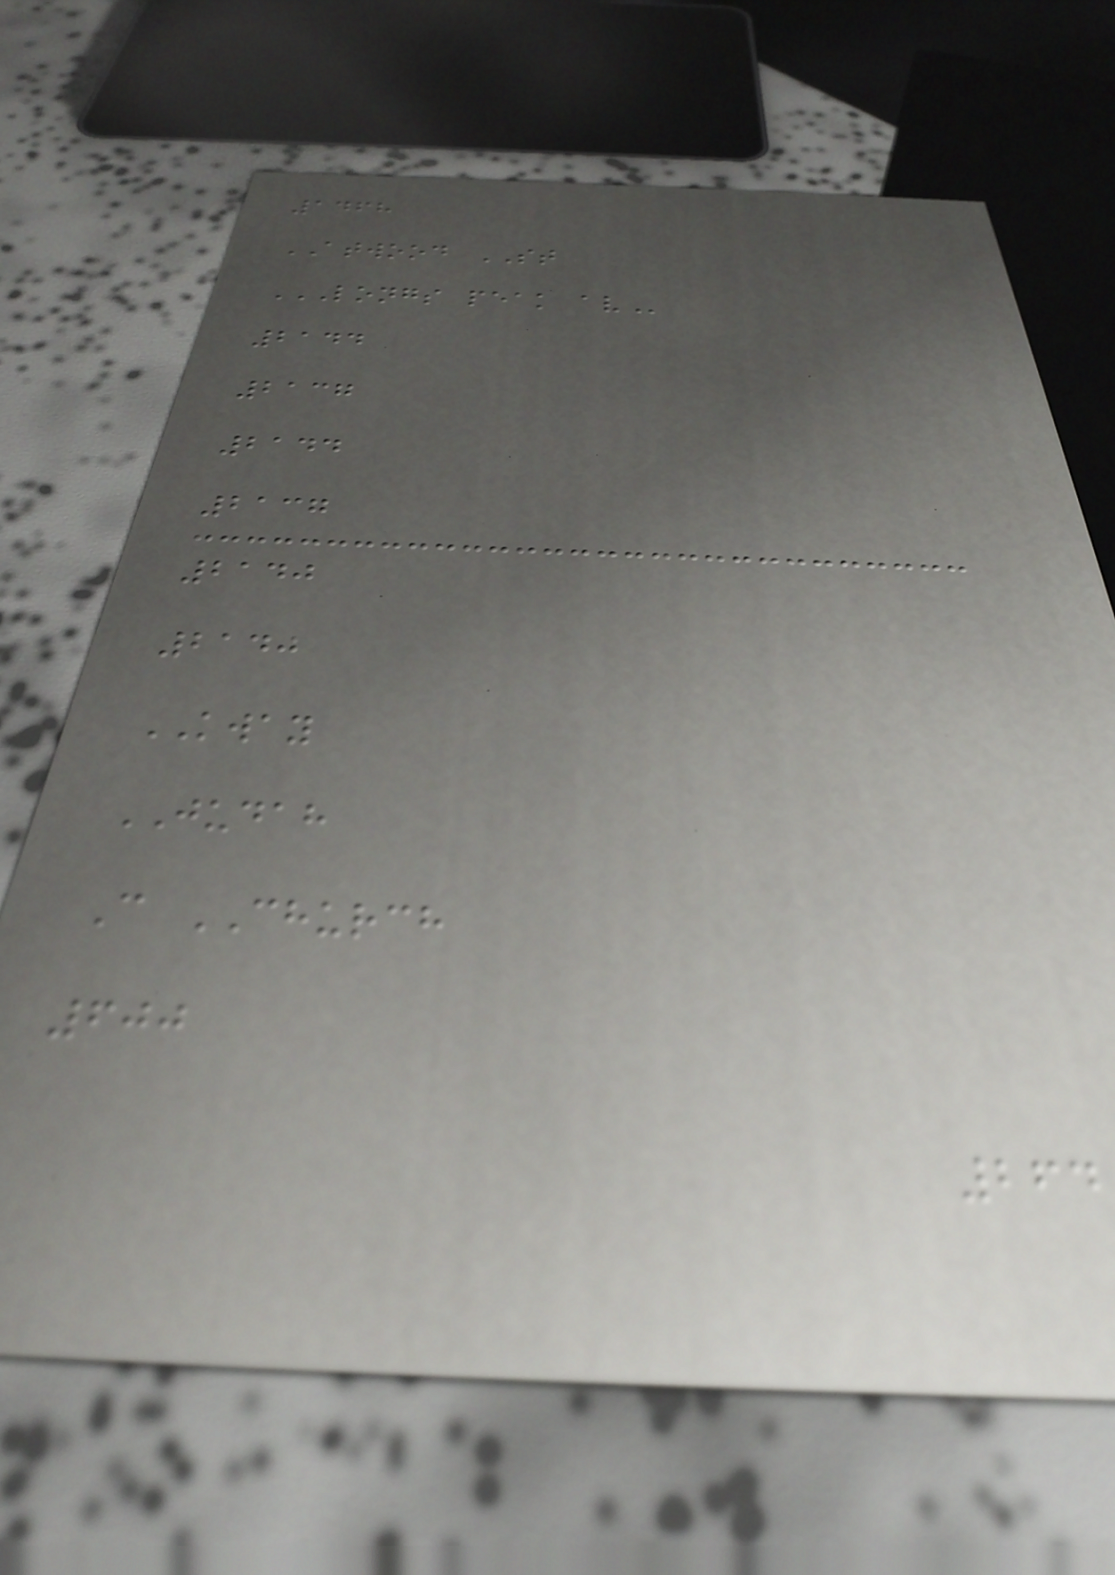1468
ATWOOD ST
LONGS PEAK AV
2144
2137
2144
2137
2140
2140
KWAY
JUDAH
C CHURCH
600
264
